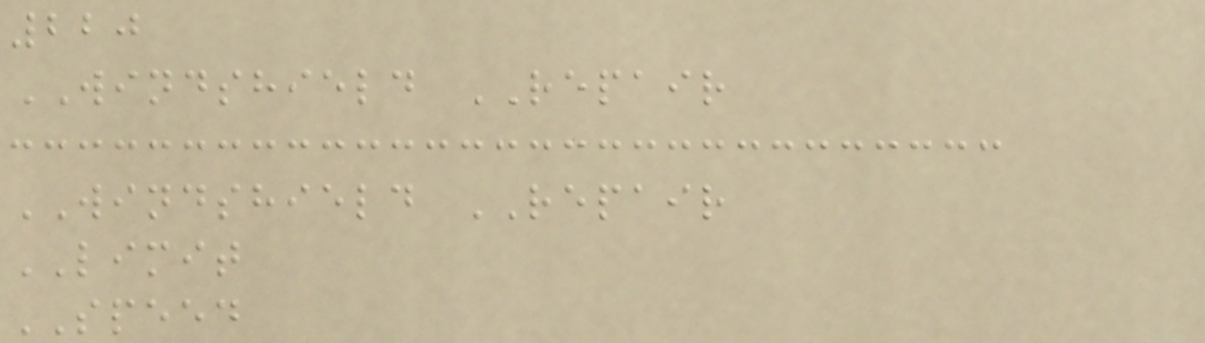220
WINDSHIELD REPAIR
WINDSHIELD REPAIR
LIMIT
SPEED
